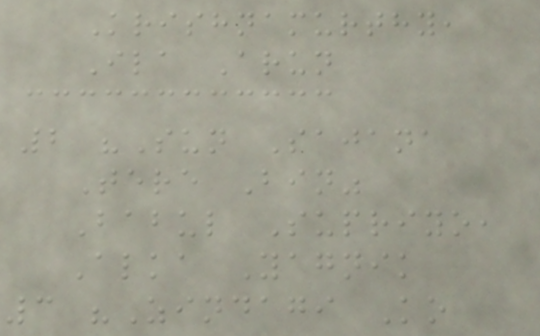Krishnamurthy,
Ila Arun
2 "Sun Sajana
Tere Bin"
Babul Supriyo,
Alka Yagnik
3 "Zindagi Ko
